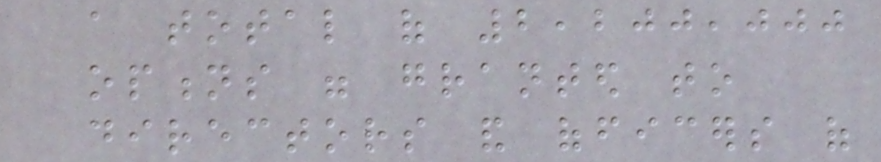a total of 2,200,000
options were granted to
directors and officers of
